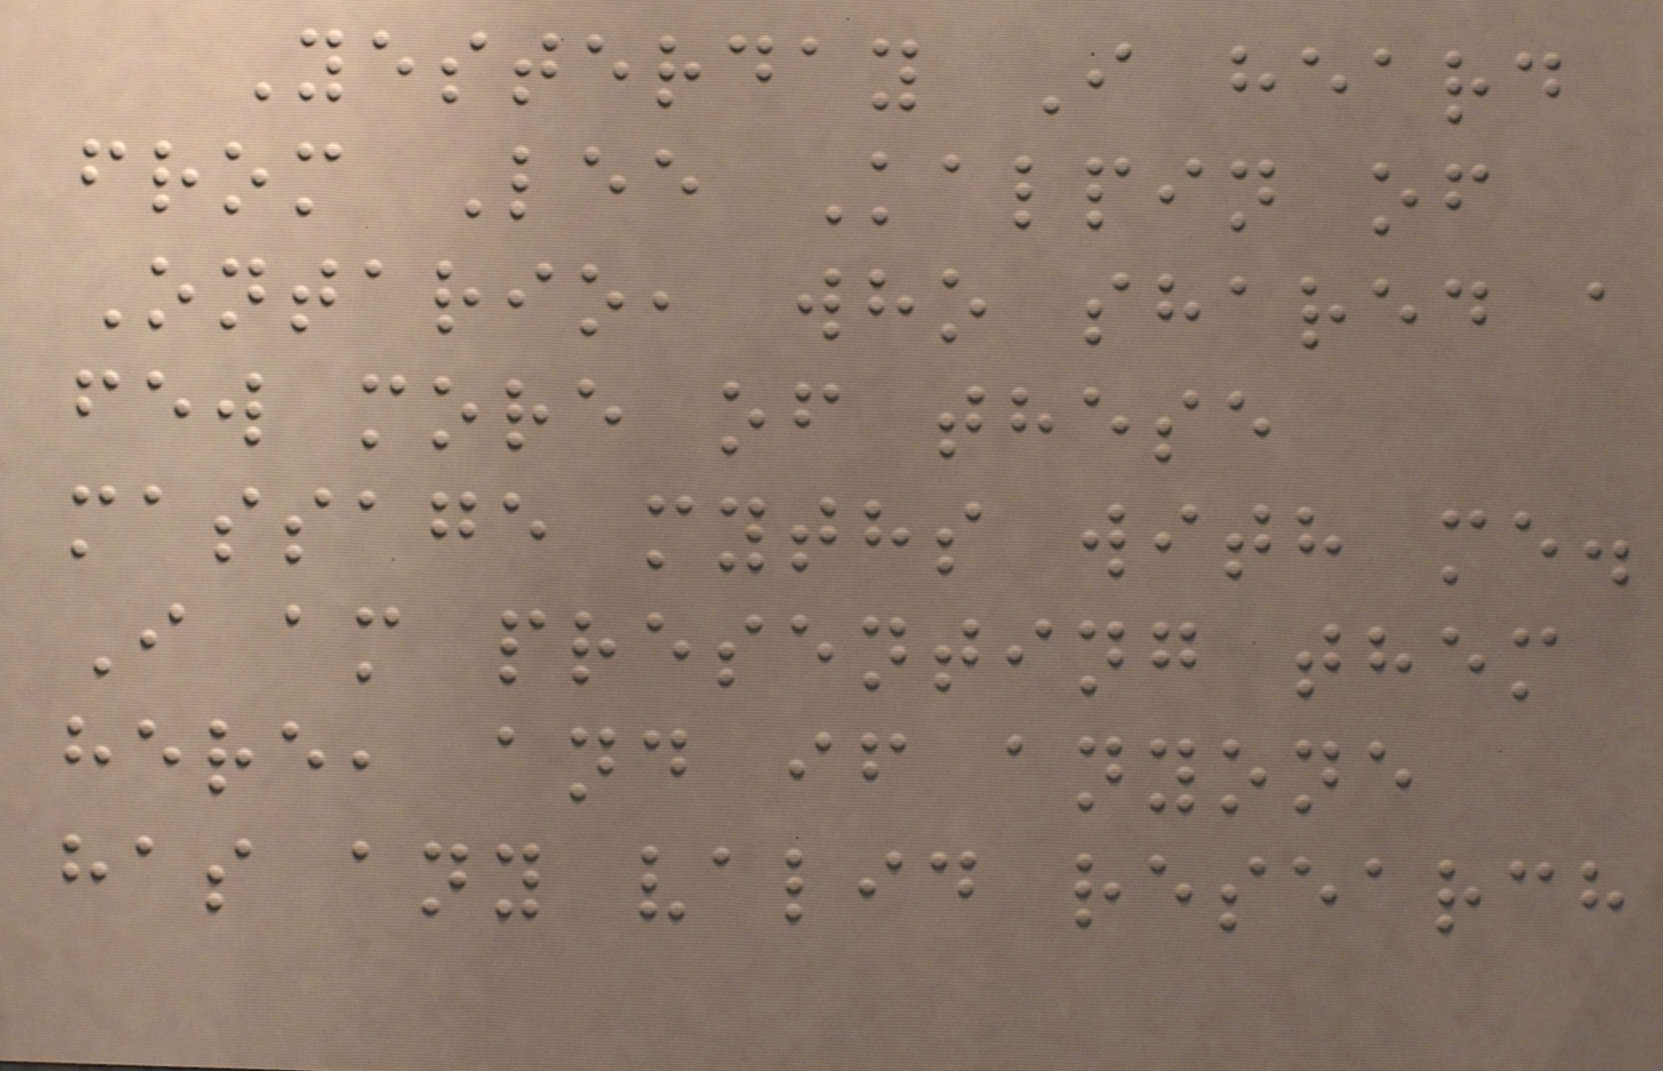Yesterday I heard
from Lee Kalpin of
Ontario, who shared a
few more of these
massage myths with me.
I am presenting them
here, and if anyone
has any valid research
